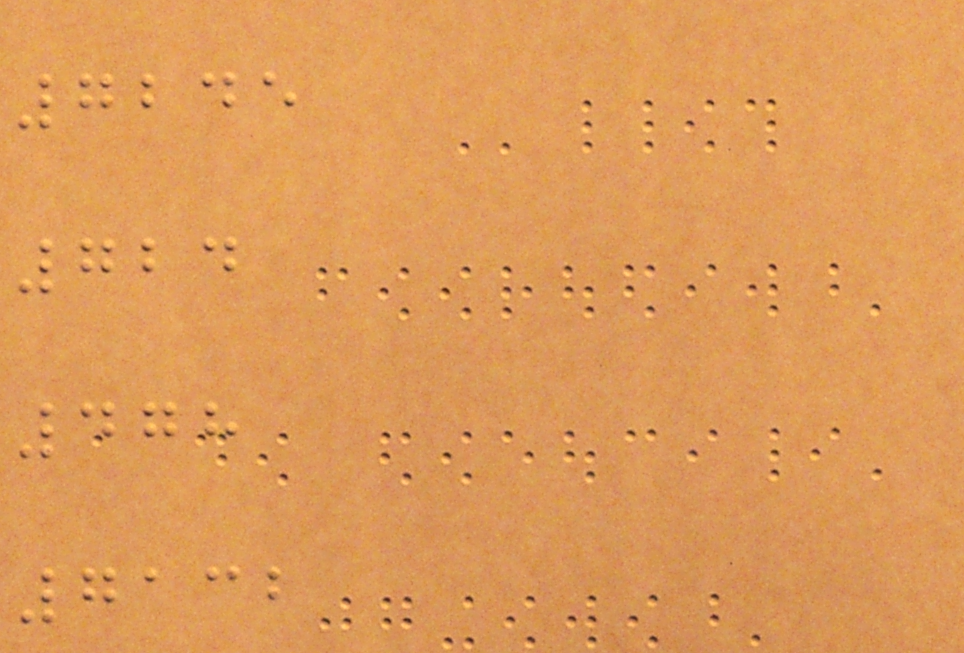7245
724
478
7132
